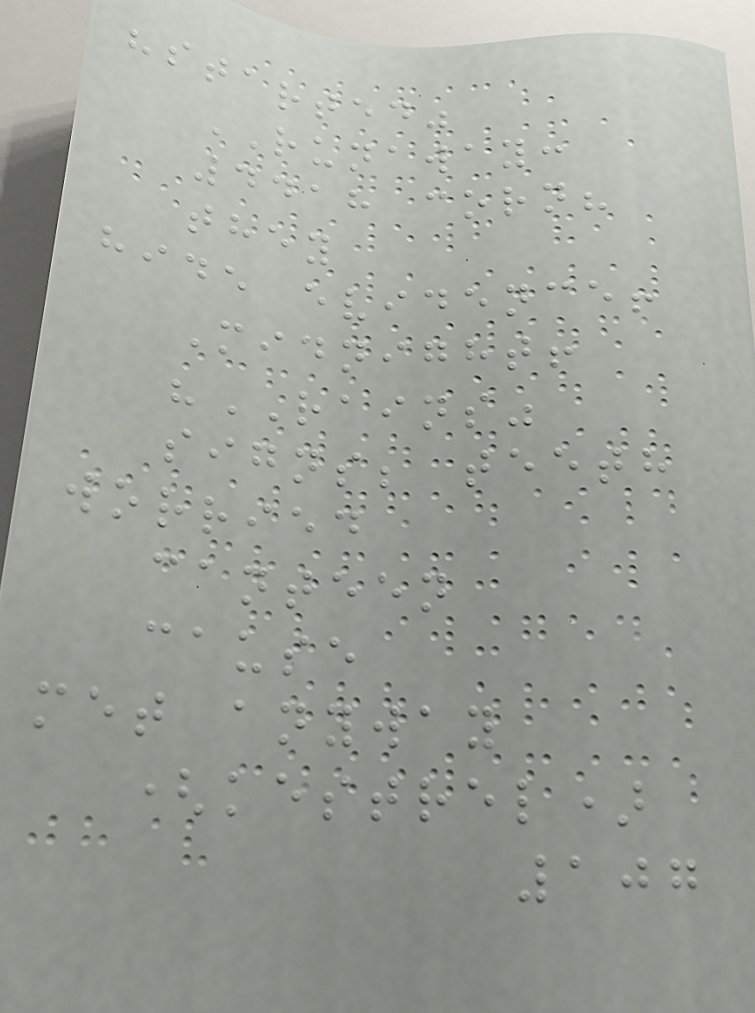"started"
RUNAWAY:
4418 corn?
they
hide evidence!
Midnight!
"RAINS"
signs; teeth
worried
canteen
cause
met anyway
(kestrel)
107
